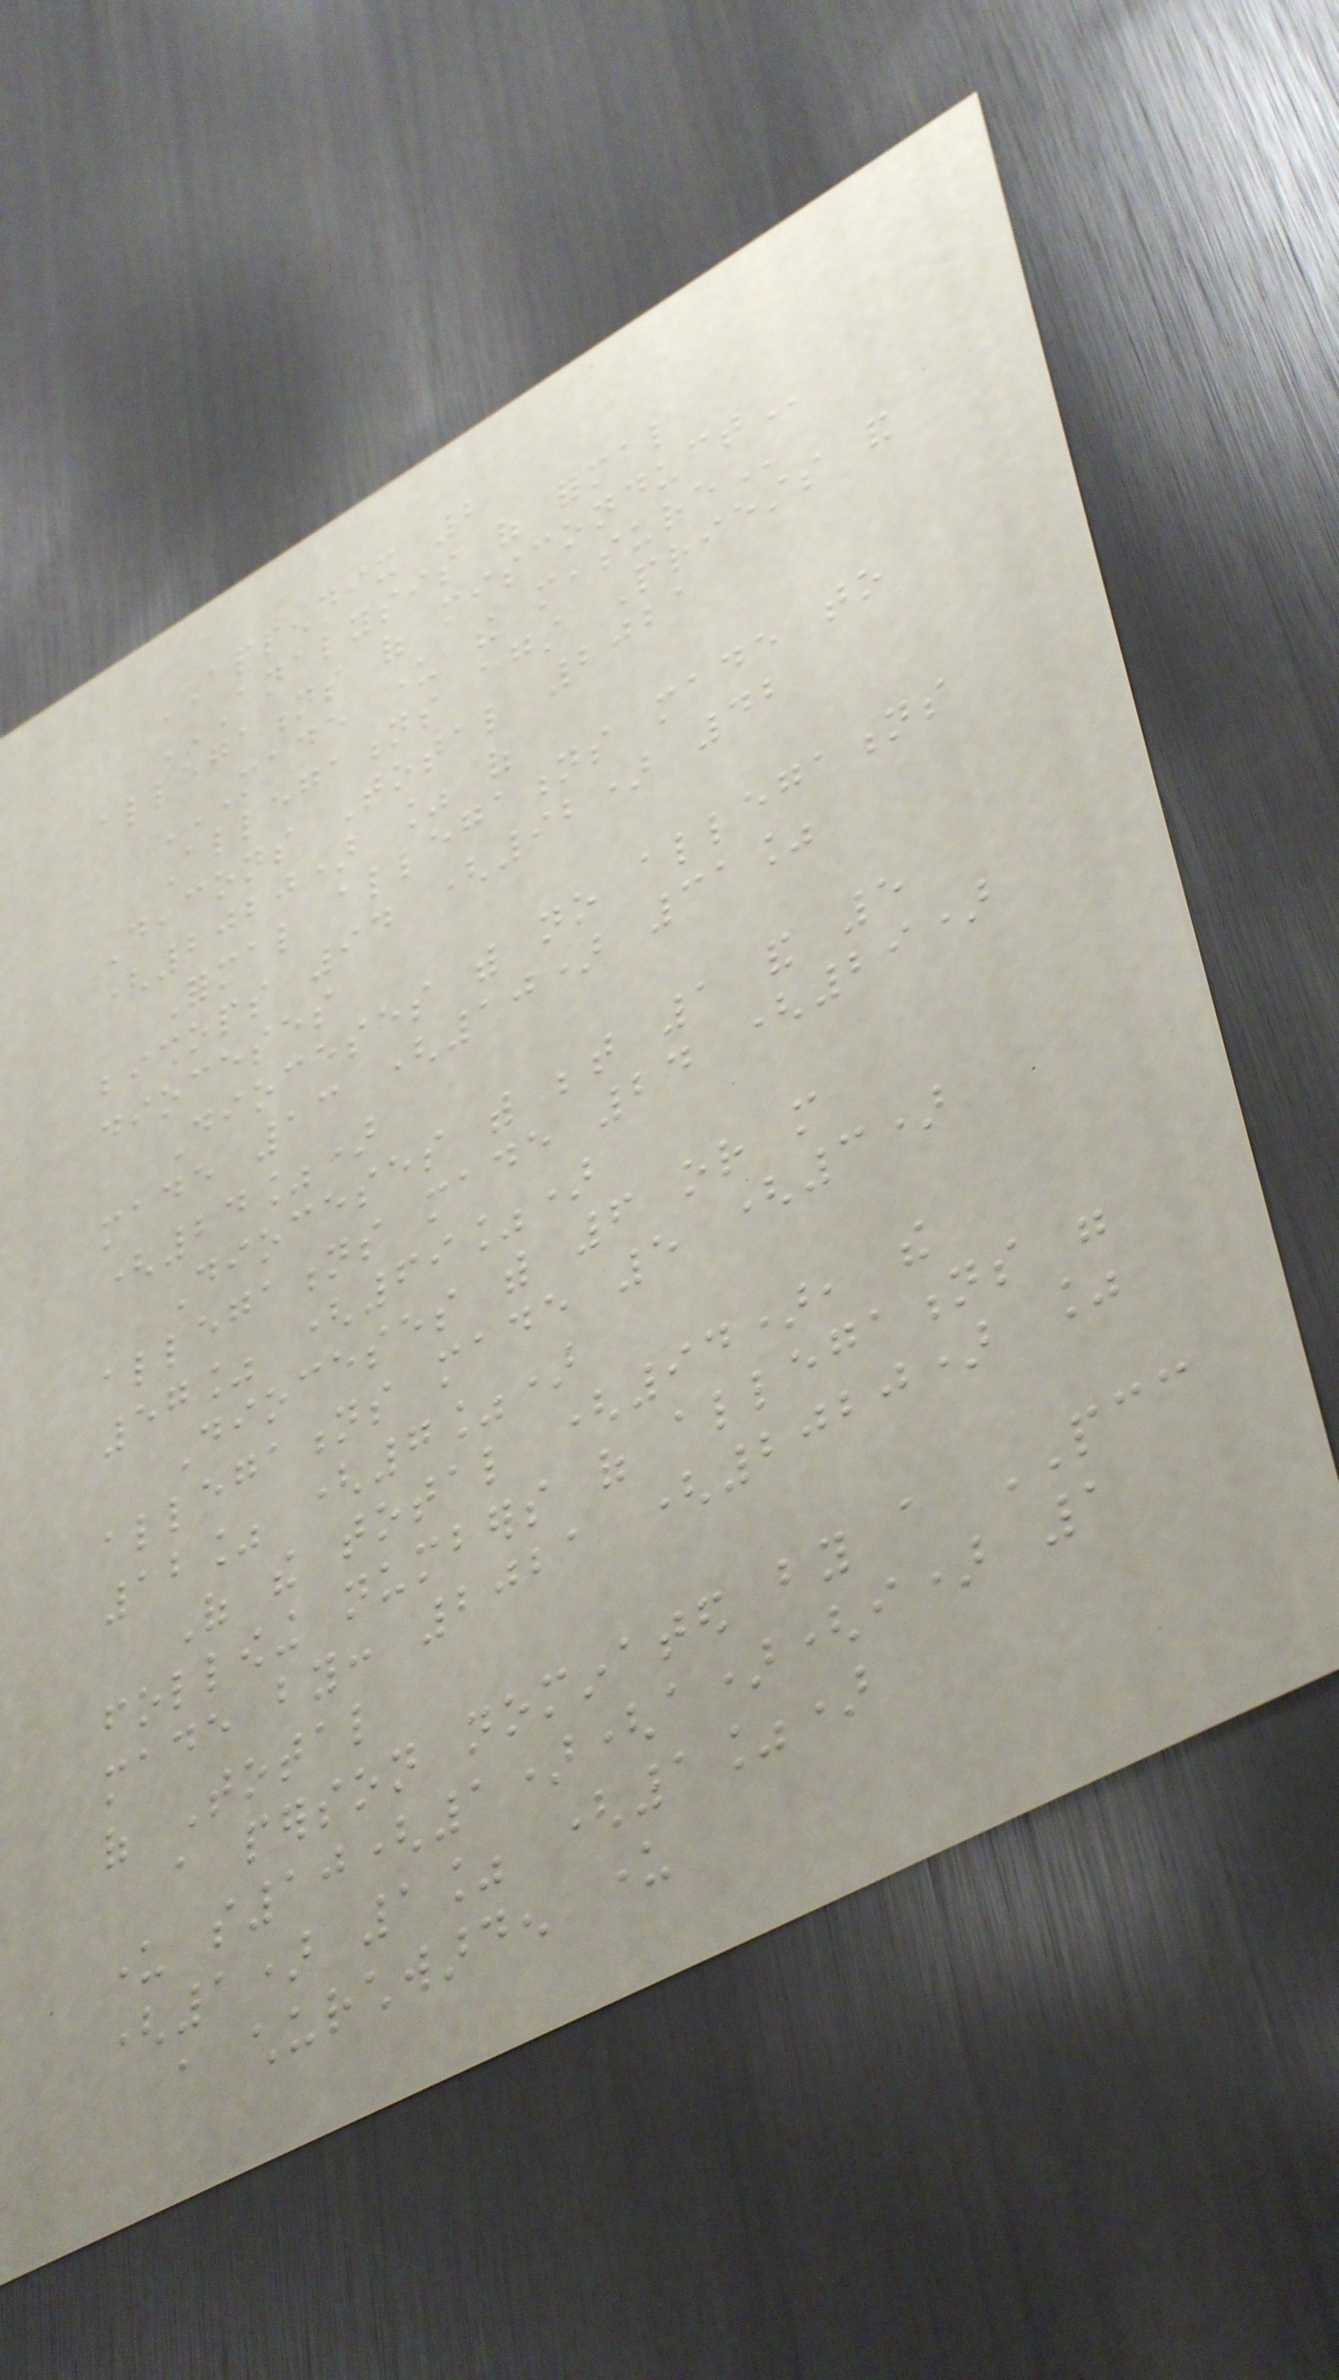APPENDIX 2
ANALYSIS OF FORMAL
ALLEGATIONS OF MISCONDUCT
MADE UNDER THE MEASURE
Allegations against Priests and
Deacons Total 2021
(2020) % of
Formal allegations made to
bishops 94 (92) 42
dioceses
Dioceses with no allegations
made 13 (10) 31%
(24%)
Dioceses with between 1 and 5
allegations made 24 (29)
57% (69%)
Dioceses with 6 or more
allegations made 5 (3)
12% (7%)
Of the total (94), the
following numbers of allegations were
made by: 2021 (2020) %
of Total
a person nominated by a PCC
under s10(1)(a)(i) 1
(1) 1% (1%)
a churchwarden under
